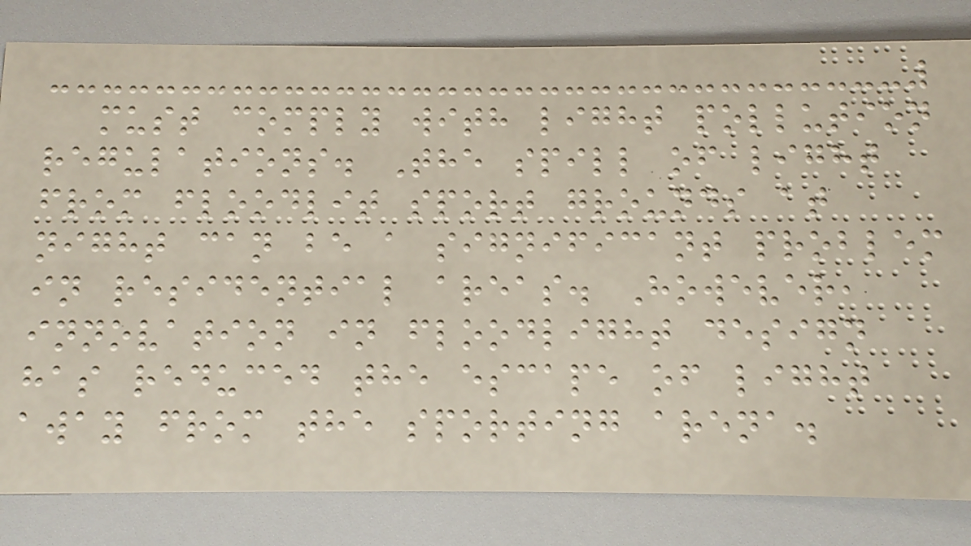must comply with light pollution
regulations. The spill of light
from floodlit sport grounds at
night can be a significant problem
in residential areas. However,
innovation in floodlight design
has reduced the escape of light
away from the sporting arena.
